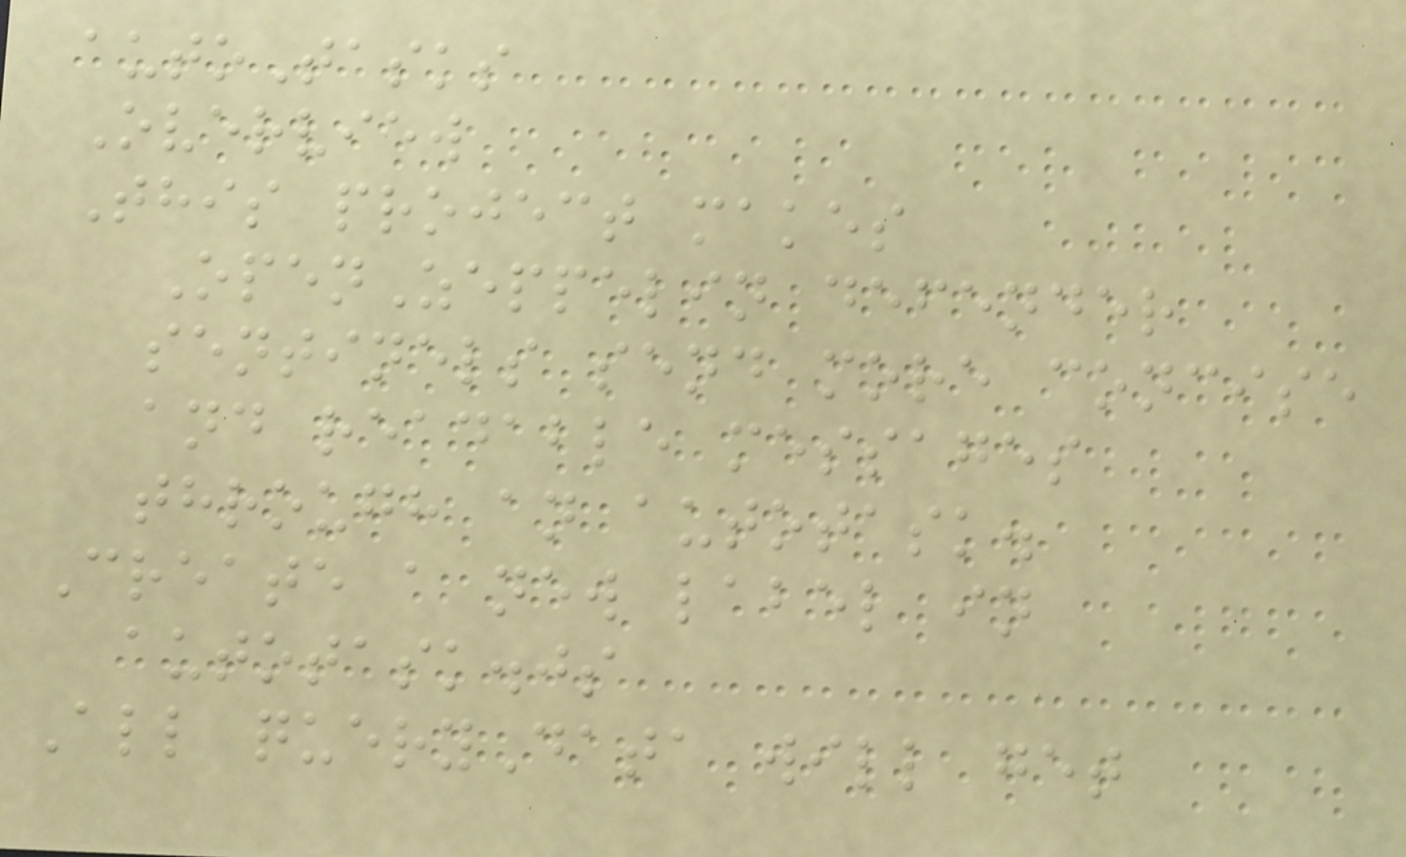autoTasks
Overview
This project makes
OpenZeppelin defender
sentinels send more concise
and readable messages
through an autotask.
Create a new label in
autotask.js
All queryData will get
